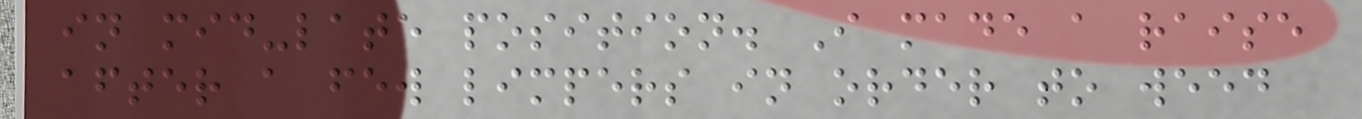in mid-late position. I made a raise
after a few limpers in order to weed
